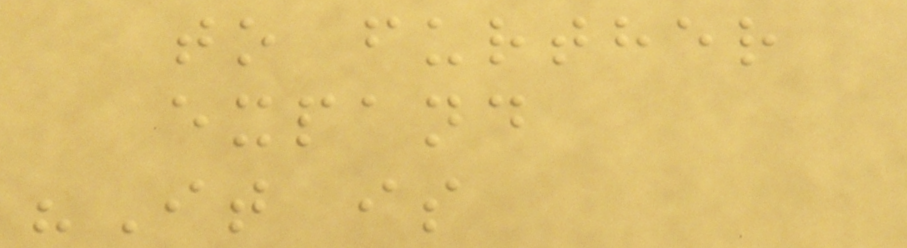to further
expand
"It is
